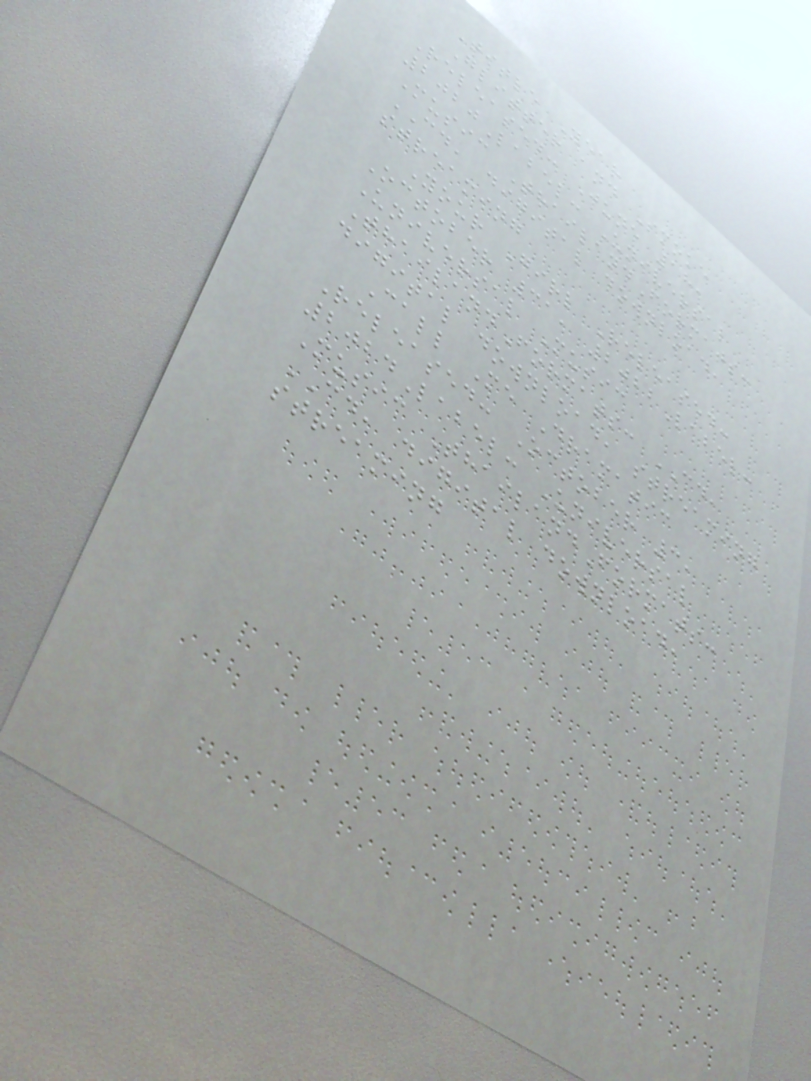Title Year
Glitter and Smoke
Released: June 18,
2020Label: Universal
Music ThailandFormats:
CD, digital download,
streaming
Your Girl Released:
October 31, 2022Label:
Universal Music
ThailandFormats: CD,
digital download, streaming
Call Me Dramatic
Released: October 3,
2024Label: Universal
Music ThailandFormats:
CD, digital download,
streaming
